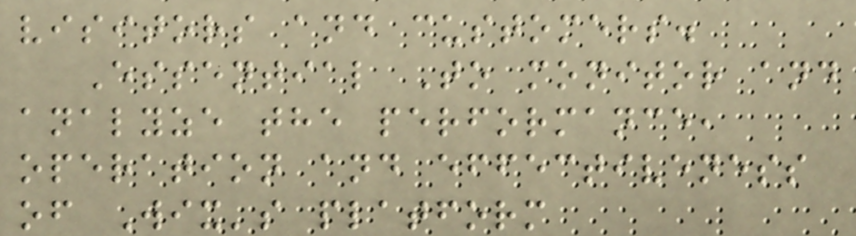visitors and customers.
Essential To monitor and
analyze the performance,
operation and effectiveness
of Wix's platform
